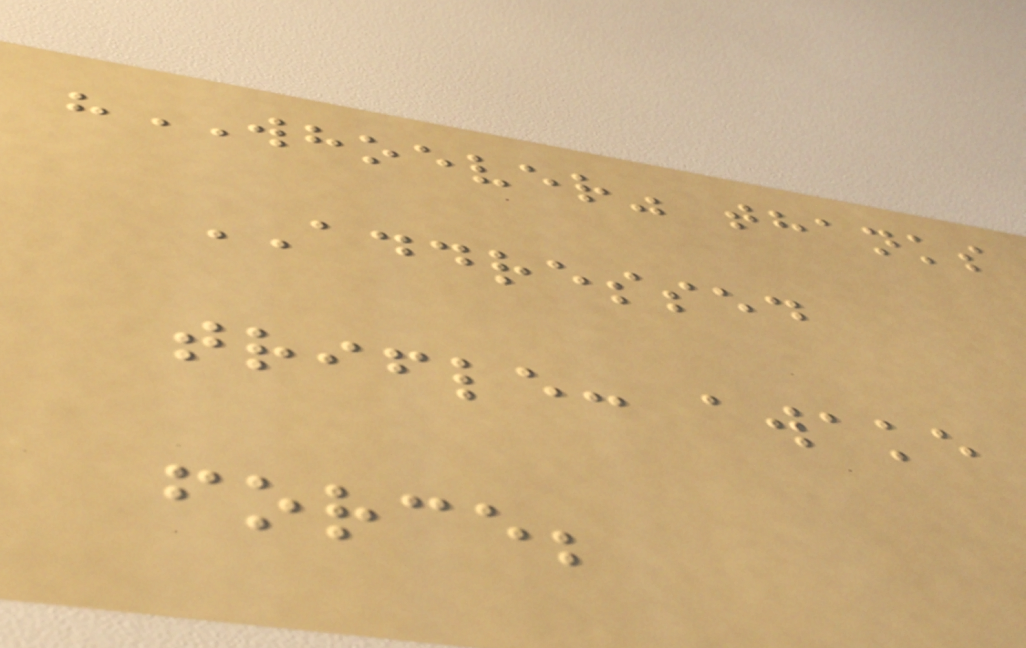"WHOEVER" thanks
ADDRESSED
trifle: awake
force;
